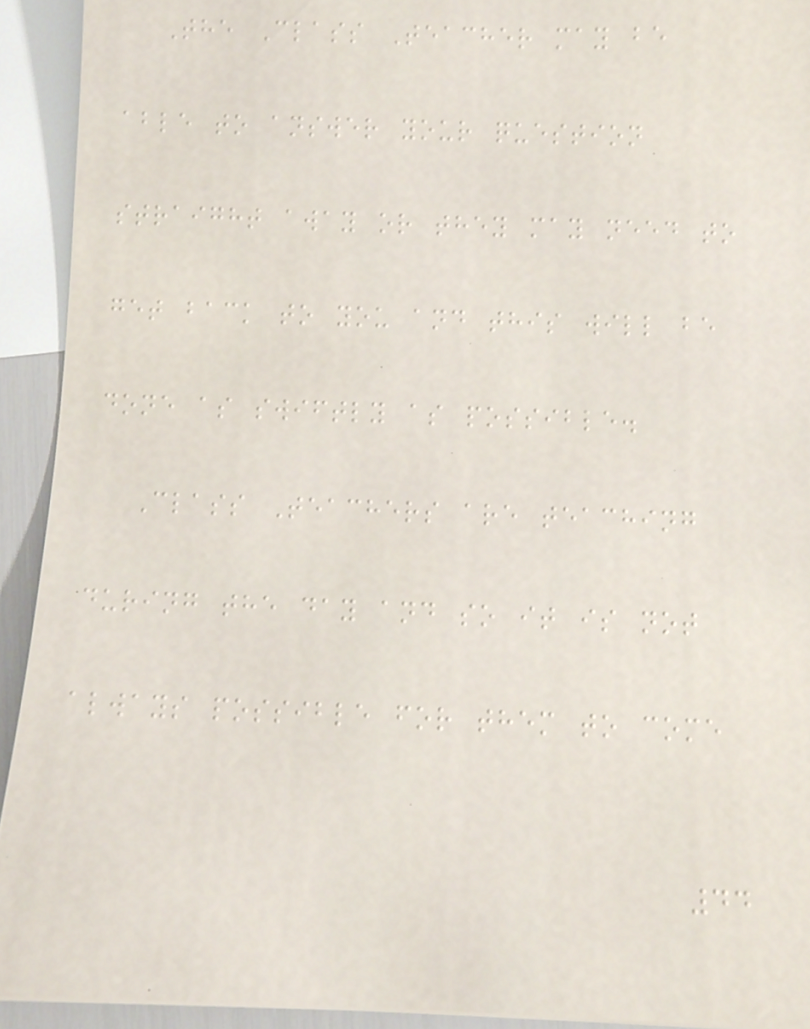The Class Teacher may be
able to answer your question
straight away or they may need to
get back to you and this will be
done as swiftly as possible.
Class Teachers are teaching
during the day and so it is not
always possible for them to come
44
